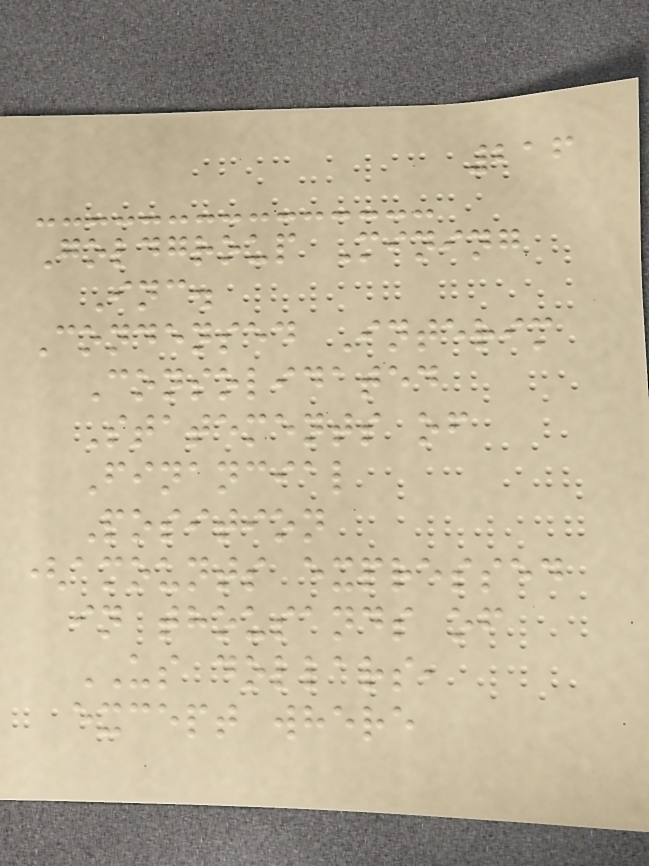216
Goldgroup Mining
Inc.
Condensed Interim
Consolidated
Statements of
Financial
Position
(amounts expressed
in thousands of
US dollars,
except where
